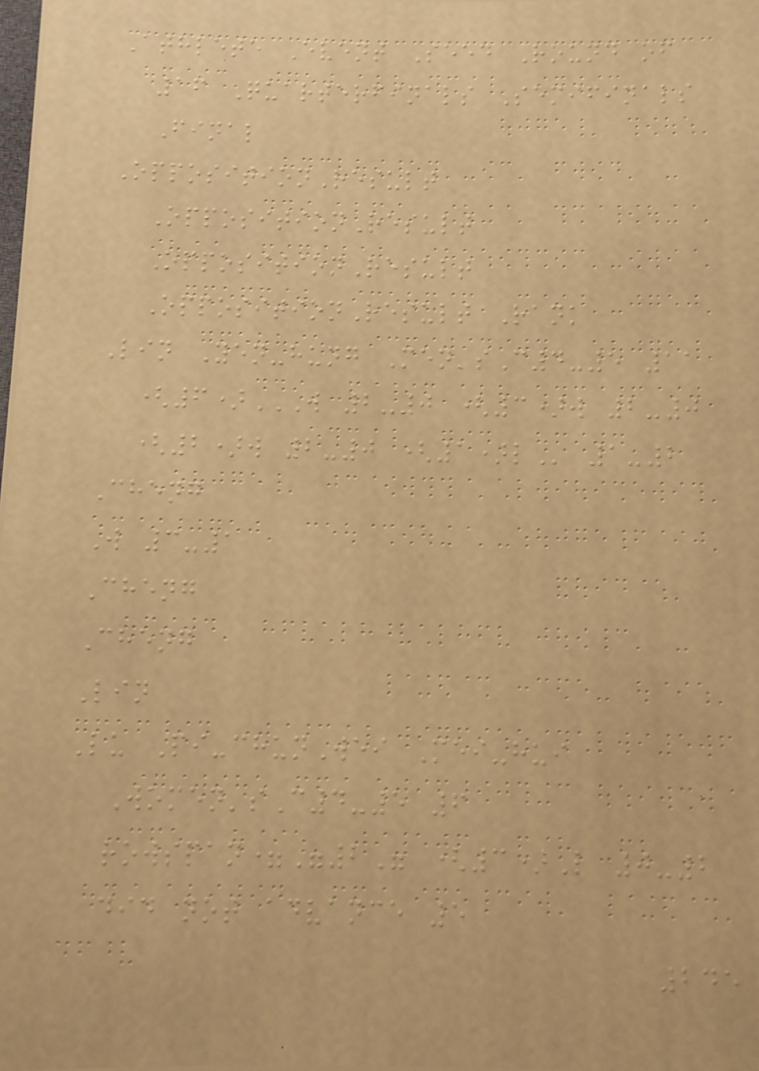Athlete Event Seed Round of
16 Quarterfinals Semifinals
Final
OppositionResult
OppositionResult
OppositionResult
OppositionResult Rank
Lin Yen-hung Men'sC4-5 11
(6)W 2-0 (3)W 2-0
(2)W 2-0 (1)L 1-2
Cheng
W 3-1
Cheng
Cheng
Lin
Lu Pi-chunWei Mei-hui
Women'sC4-5 6
rowspan="2" (3)L 0-2
did not advance 5
245
